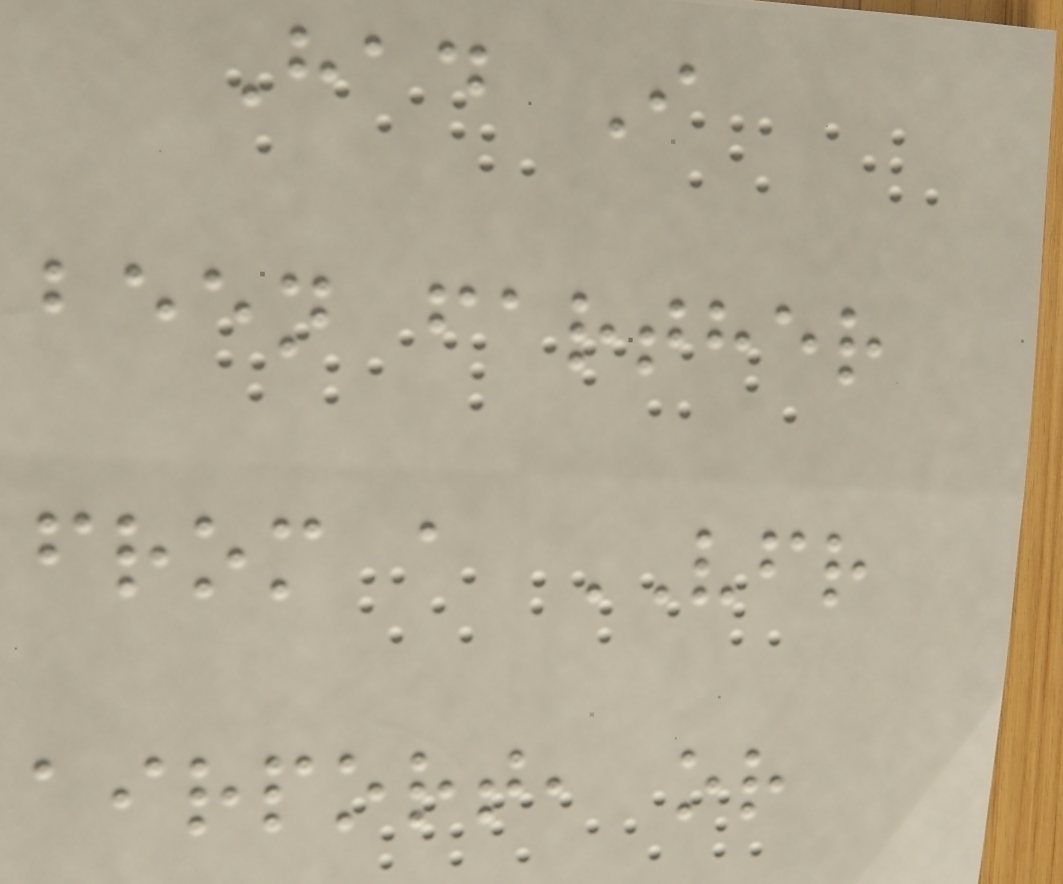Had I
been farther
from a VFR
airport, or
